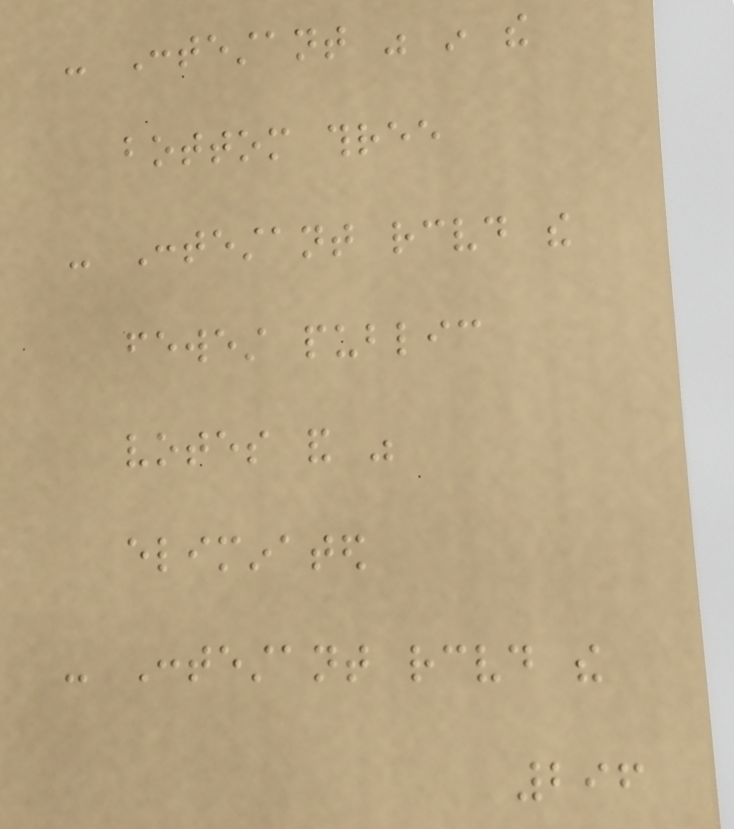- Contestant was in the
bottom three
- Contestant received the
fewest public
votes and was
eliminated
- Contestant received the
296
